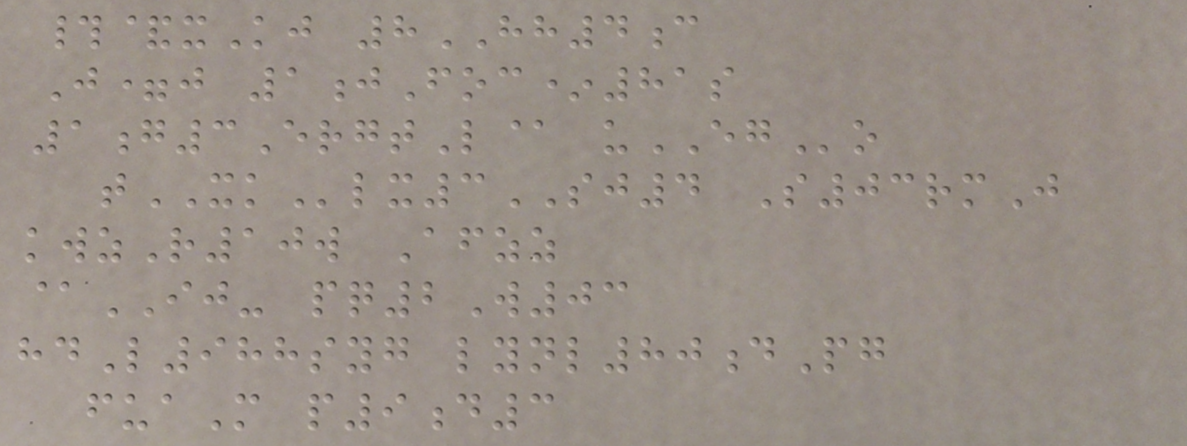#&xKj 8HH4c
J=j 1jFoc*81s
1g3ErgtL@ uEGo
tXKlx3SJ4 S03rmJ
kwzR10w Afzz
@IJ- pq2W03
hdL988syg lynl80dPg
fuaM p9d3
